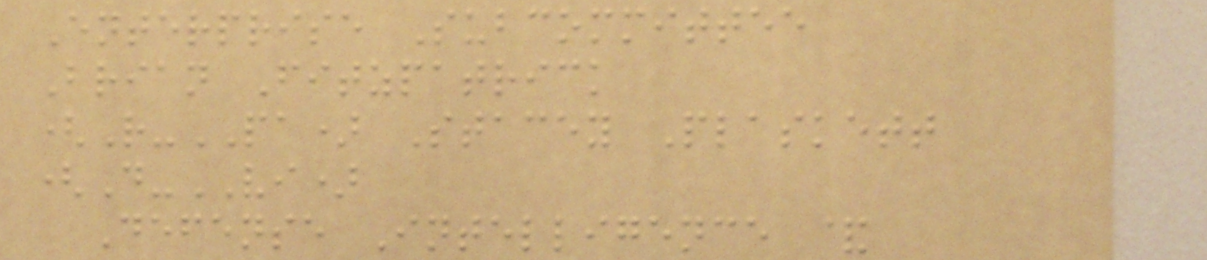Enterprise Subcommittee
Brian Fitzpatrick
(R-PA) Stacey Plaskett
(D-VI)
Defense Intelligence &
